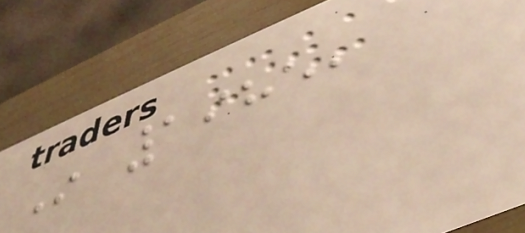In 1985,
